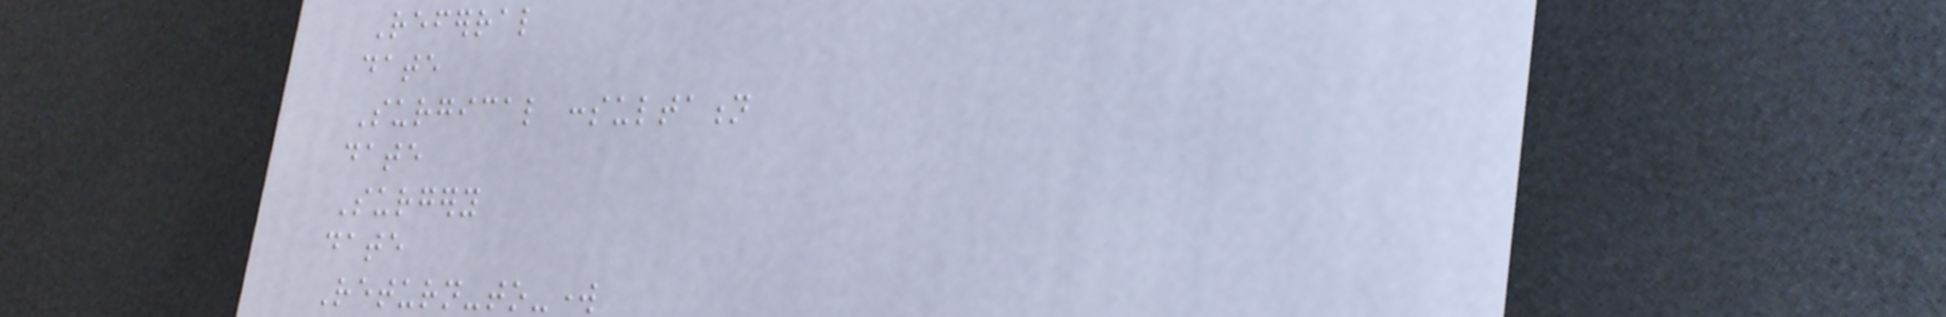Referral
date
Surgical consultation
date
Surgery
date
Return-to-work
